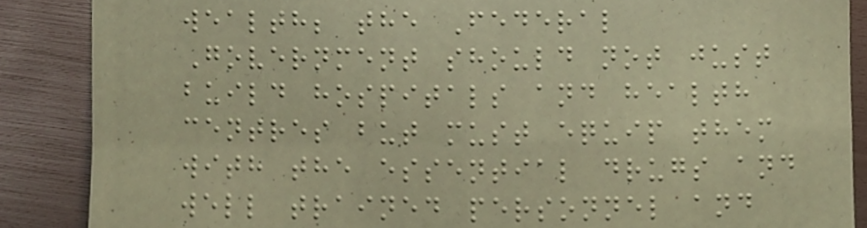wealth; the Federal
Government should not just
build hospitals and health
centres but must equip them
with the essential drugs and
well trained personnel and
